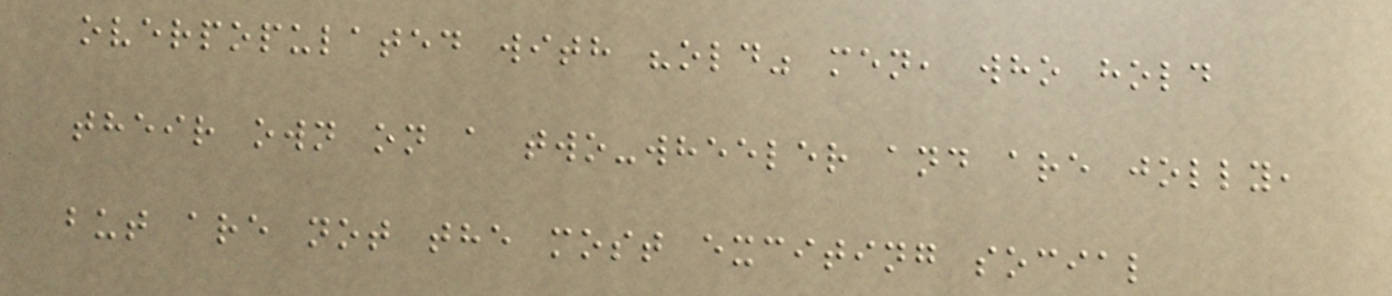overpopulated with "old" men, who hold
their own on a two-wheeler and are jolly,
but are not the most exciting social
